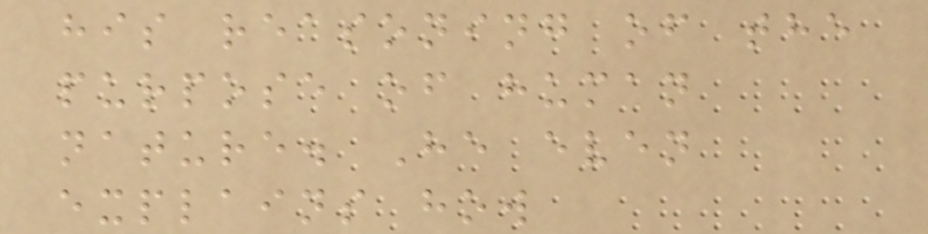his reasoning of the
purpose of human
nature. He even
explains how
